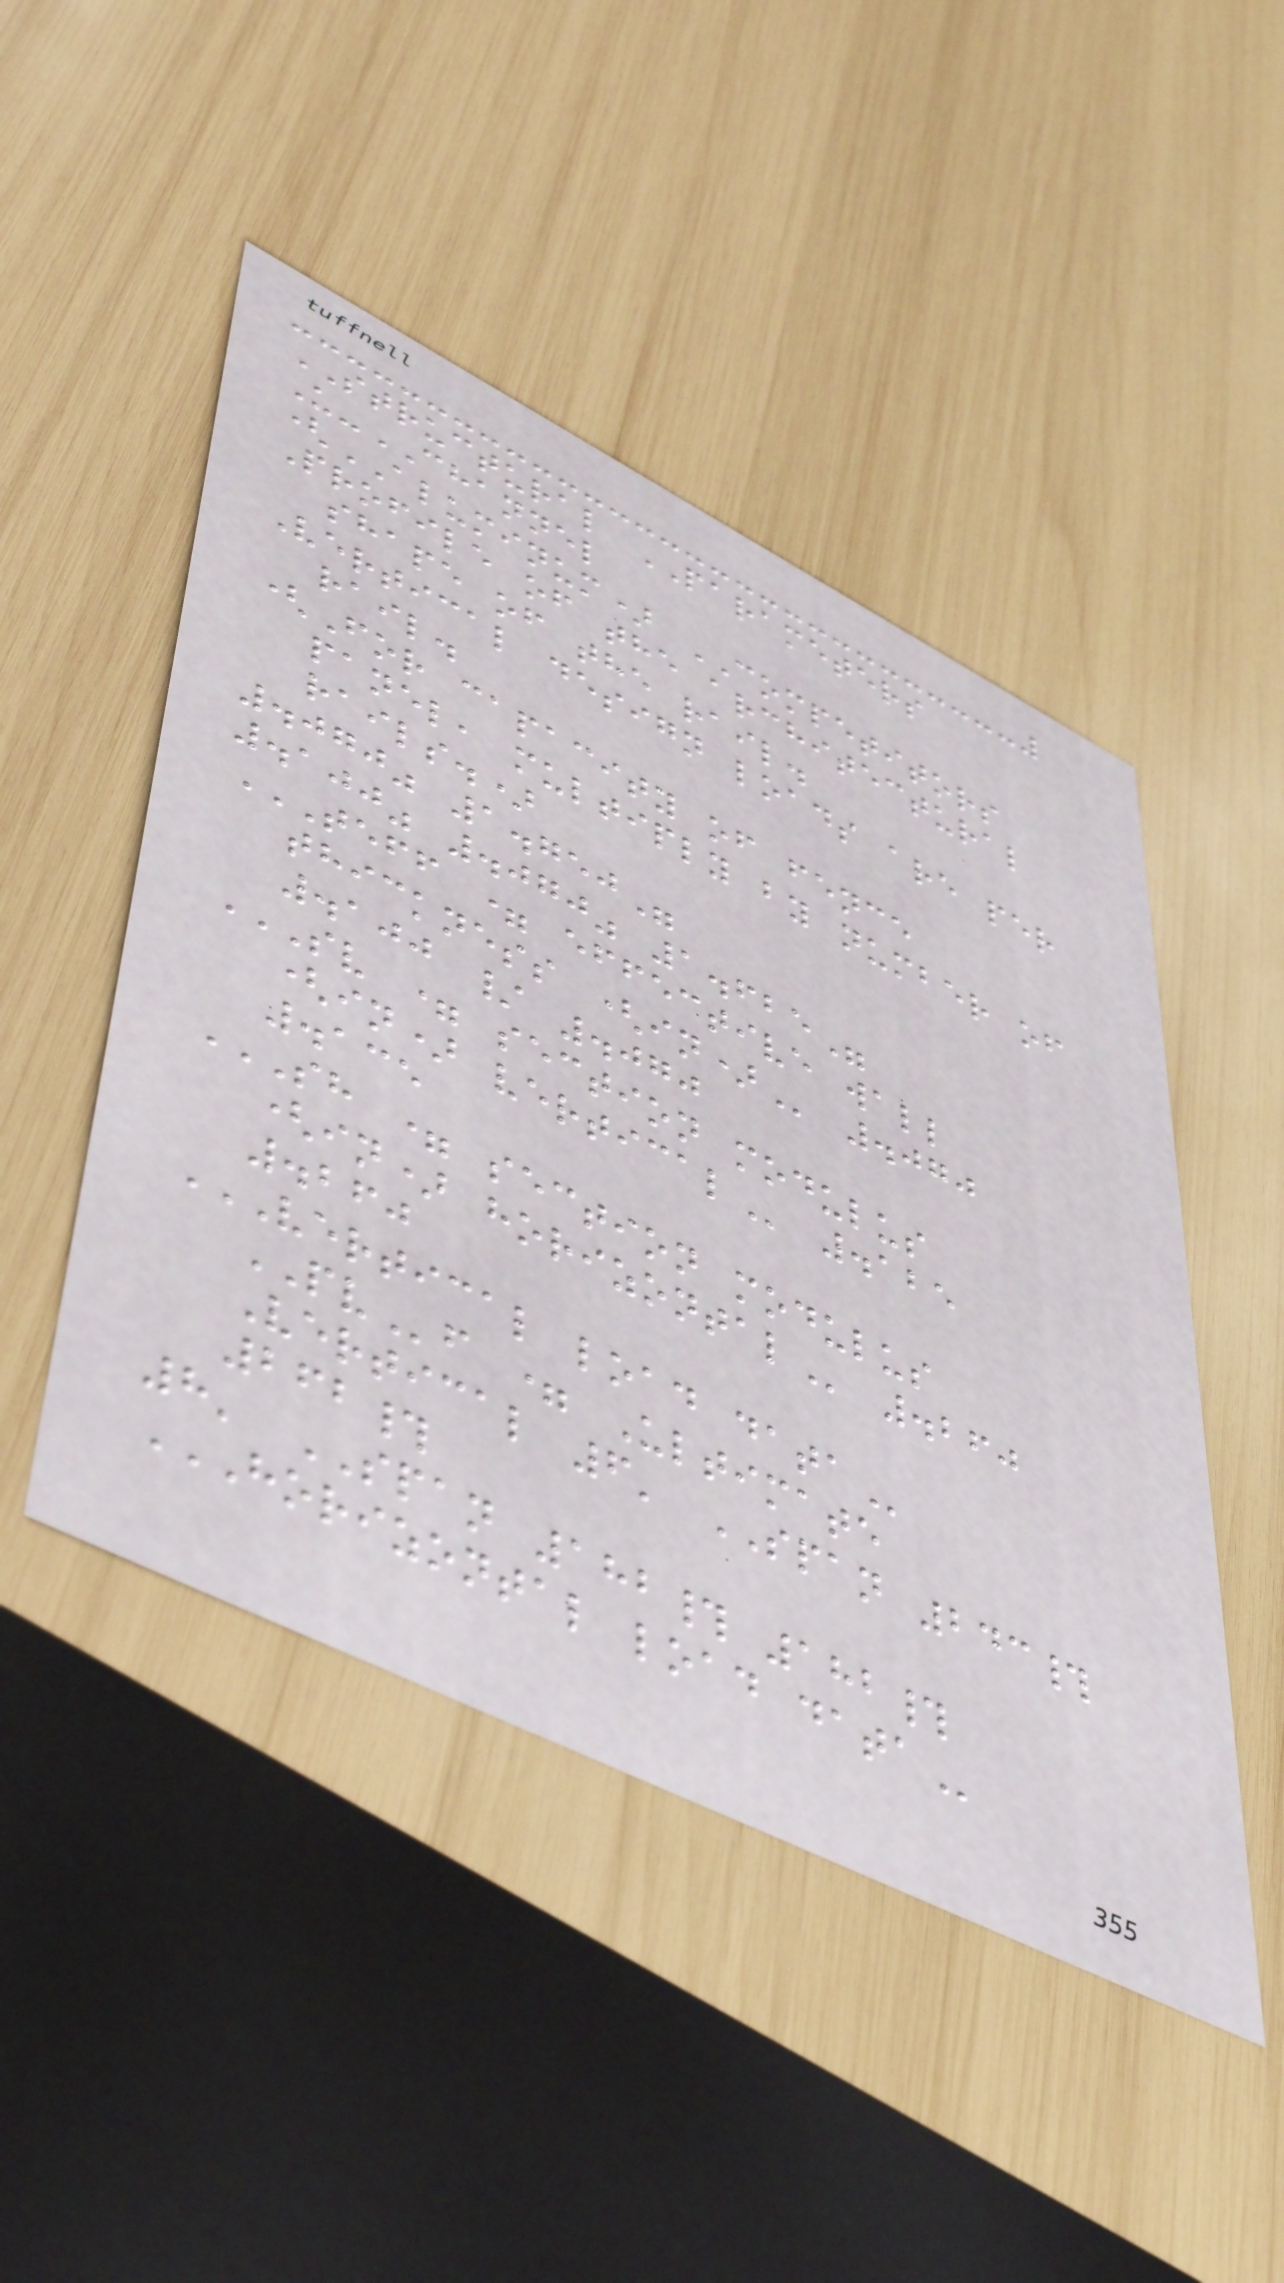STRUCTURAL PARAMETERS
U-CHANNEL
(ALUMINUM) COMPETITORS
Profile of the architectural
shape of the rail.
Vertical design loads are per
rail.
(For capacity of fence
panel, multiply by number of
rails.)
.070" 1.750"
.100" .070" 1.625"
TEFF = EFFECTIVE WALL
THICKNESS (IN) .070
.100 / .070
SV = SECTION MODULUS
(IN) VERTICAL .125
.135
SH = SECTION MODULUS
(IN) HORIZONTAL .260
.260
VERTICAL LOAD DATA
PVf = Ultimate
Vertical 6' SPAN 243#
262#
8' SPAN 182# 182#
HORIZONTAL LOAD DATA
